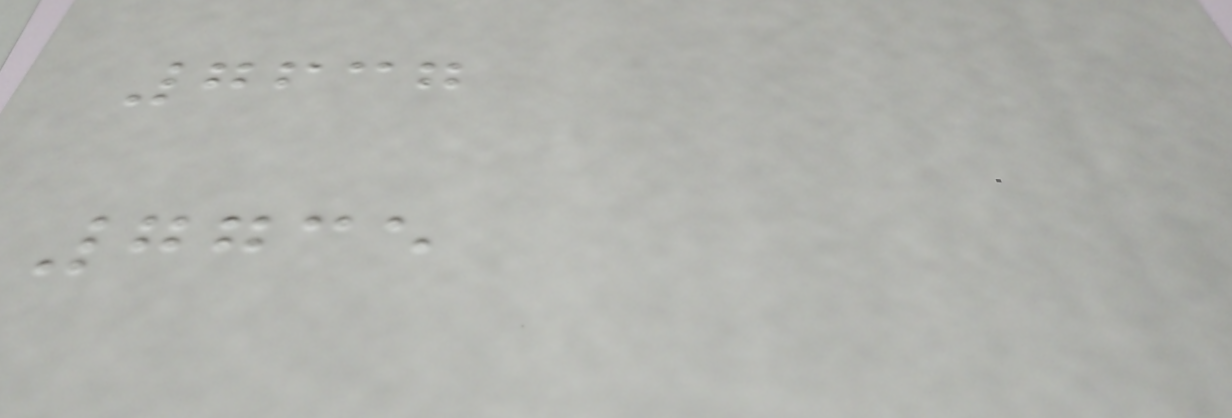7637
7735
